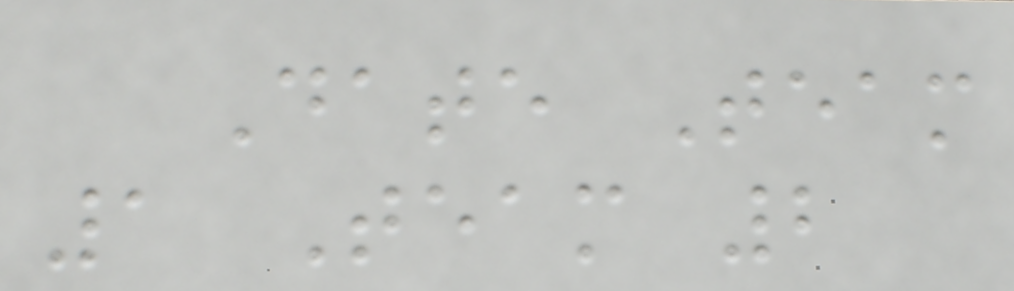Date Team
1 Team 2
